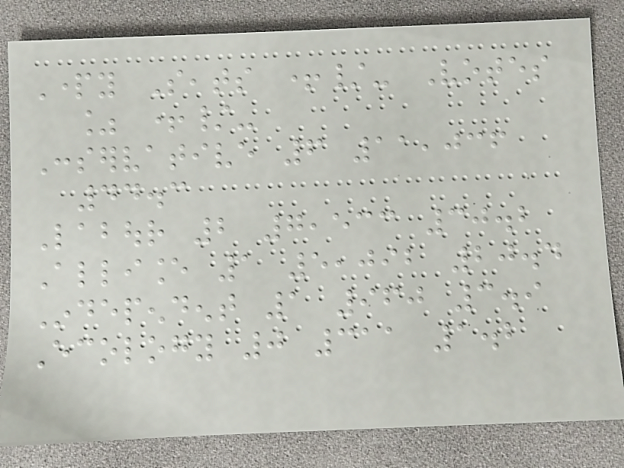Party Seats +/- Votes
% +/-
Conservative 6 11,036
44.3
Labour 2 7,533 30.2
Alliance 1 5,092 20.4
Independent 1 960 3.9
Ecology 0 311 1.2
